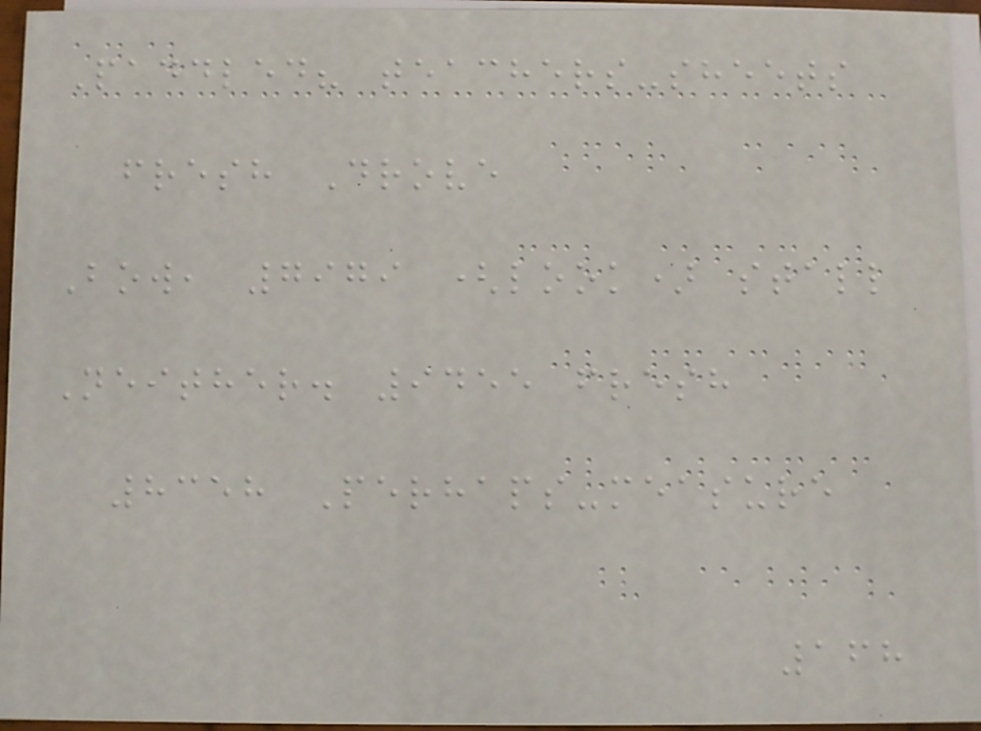Paddled? teachers-sheets
fresh Drove
Bow, 7979 (look) stall
Neither. 9455 fresh
8358 Perhaps-measure
168
